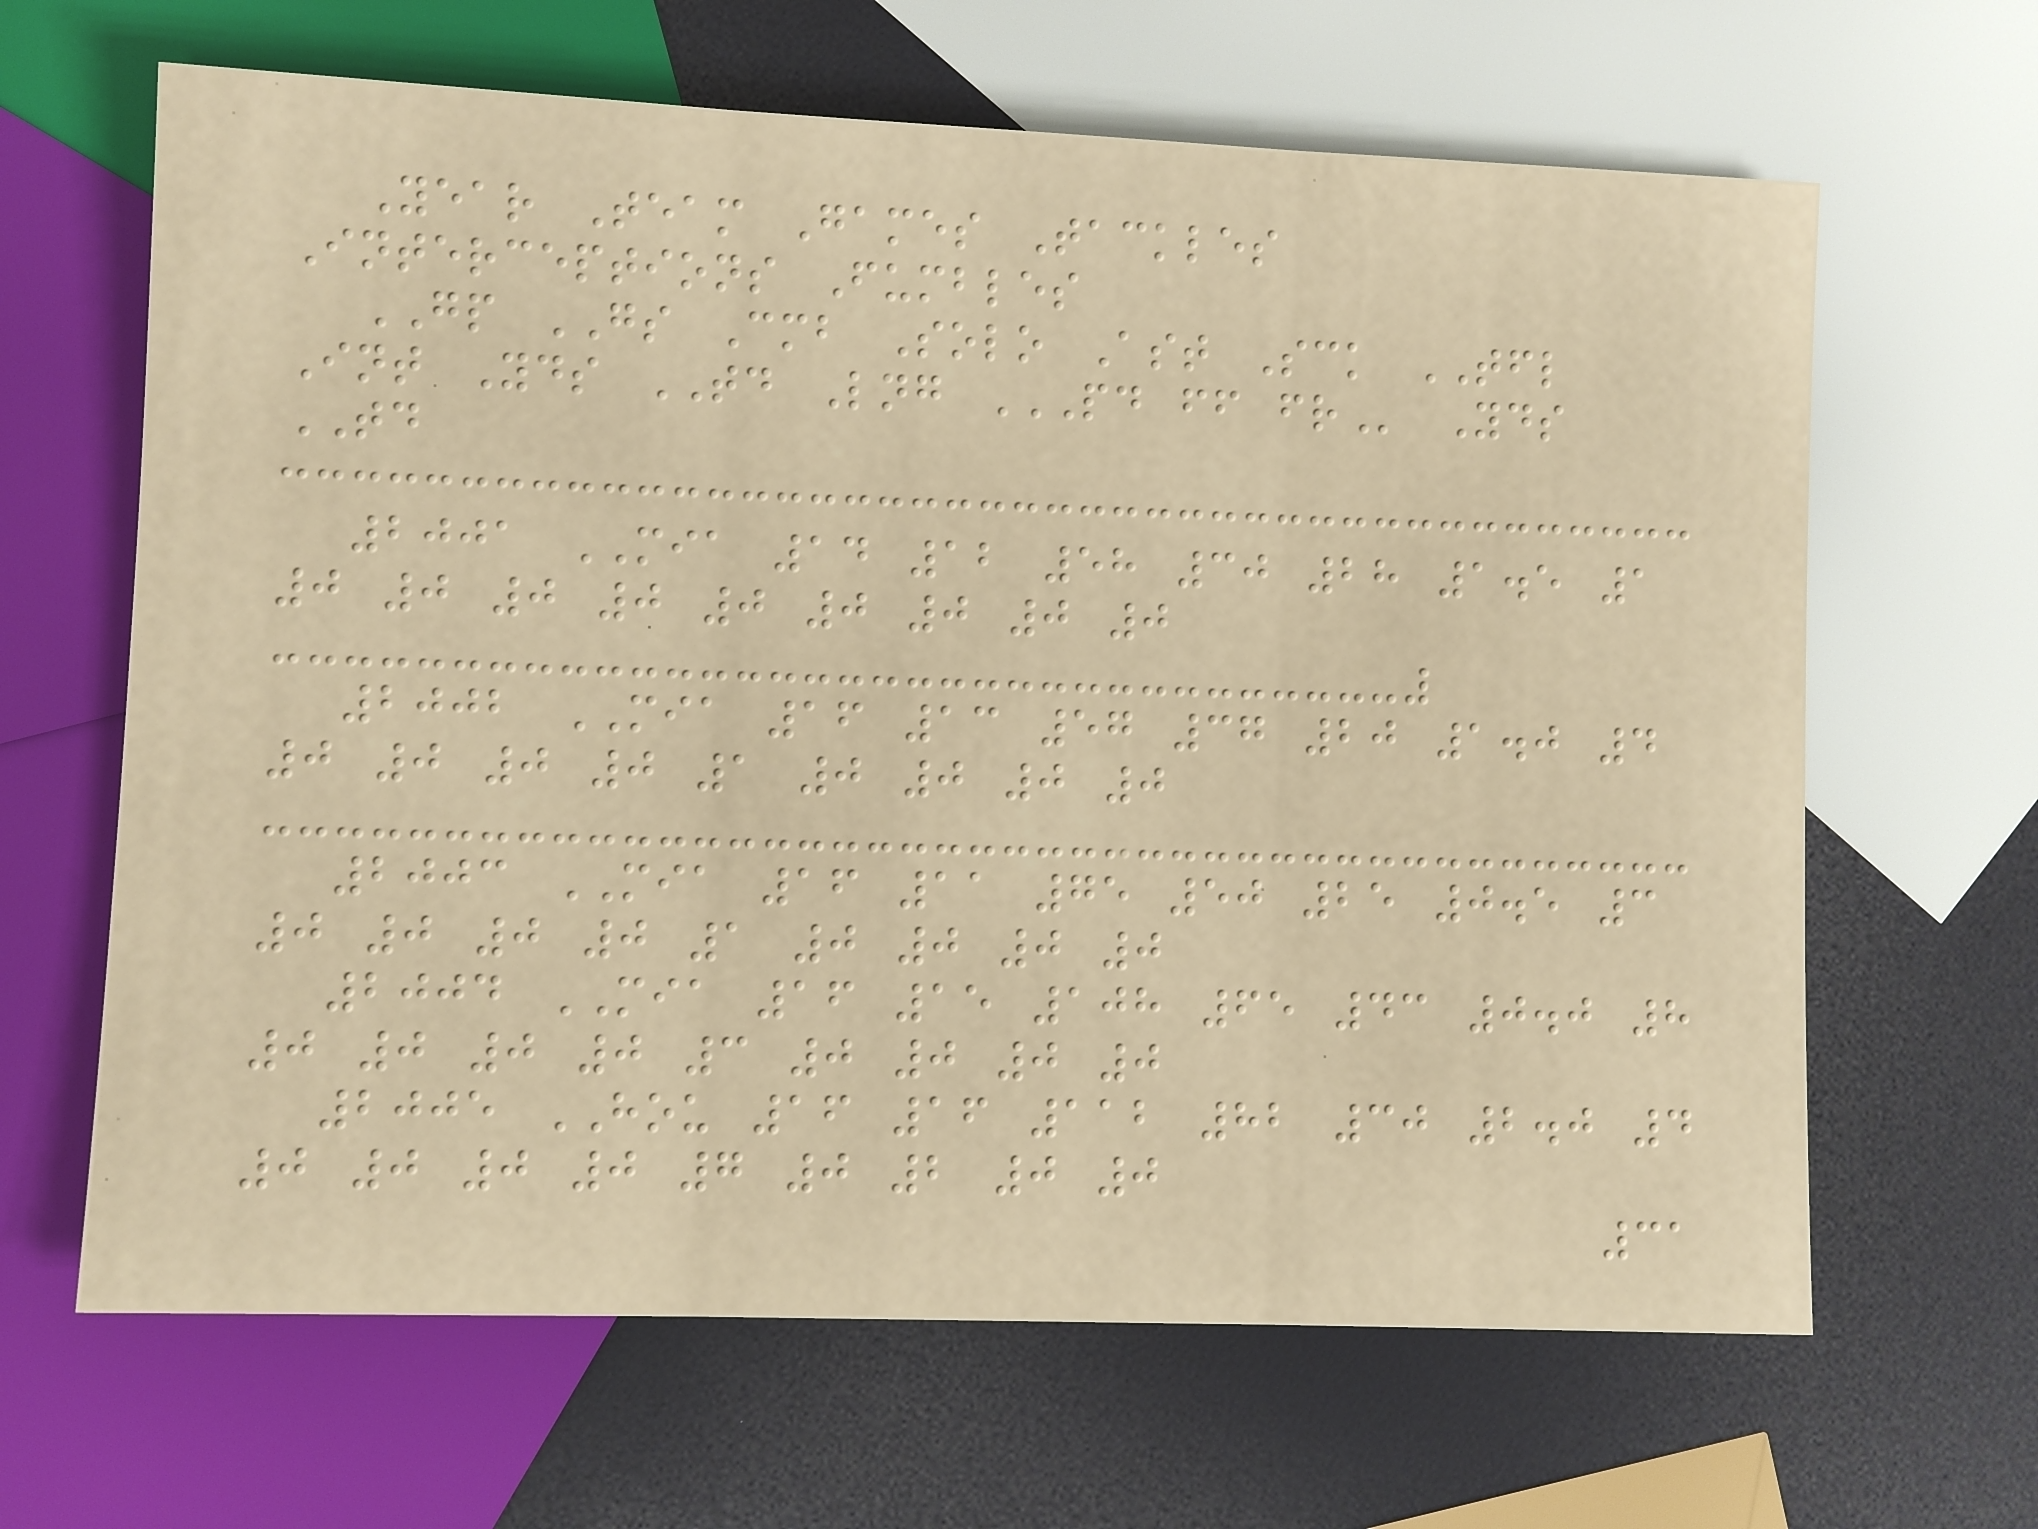Year Team Games Tackles
Interceptions Fumbles
GP GS Cmb Solo Ast Sck TFL
Int Yds TD Lng PD FF FR Yds
TD
2001 MIA 14 12 58 30 28 1.5 1
0 0 0 0 0 0 0 0 0
2002 MIA 16 13 57 37 20 1.0 4
0 0 0 0 1 0 0 0 0
2003 MIA 16 11 75 50 25 0.5 3
0 0 0 0 1 0 0 0 0
2004 MIA 16 15 108 65 43 0.0 8
0 0 0 0 3 0 0 0 0
2005 HOU 16 16 112 82 30 2.0 4
0 0 0 0 7 0 2 0 0
31
